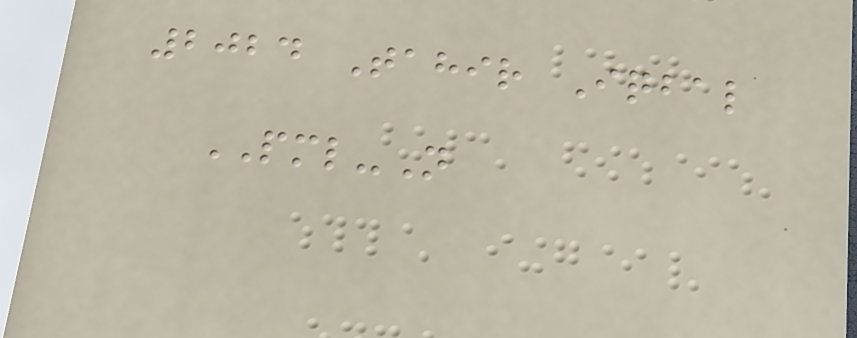2024 Tahir Iqbal
PML-N
